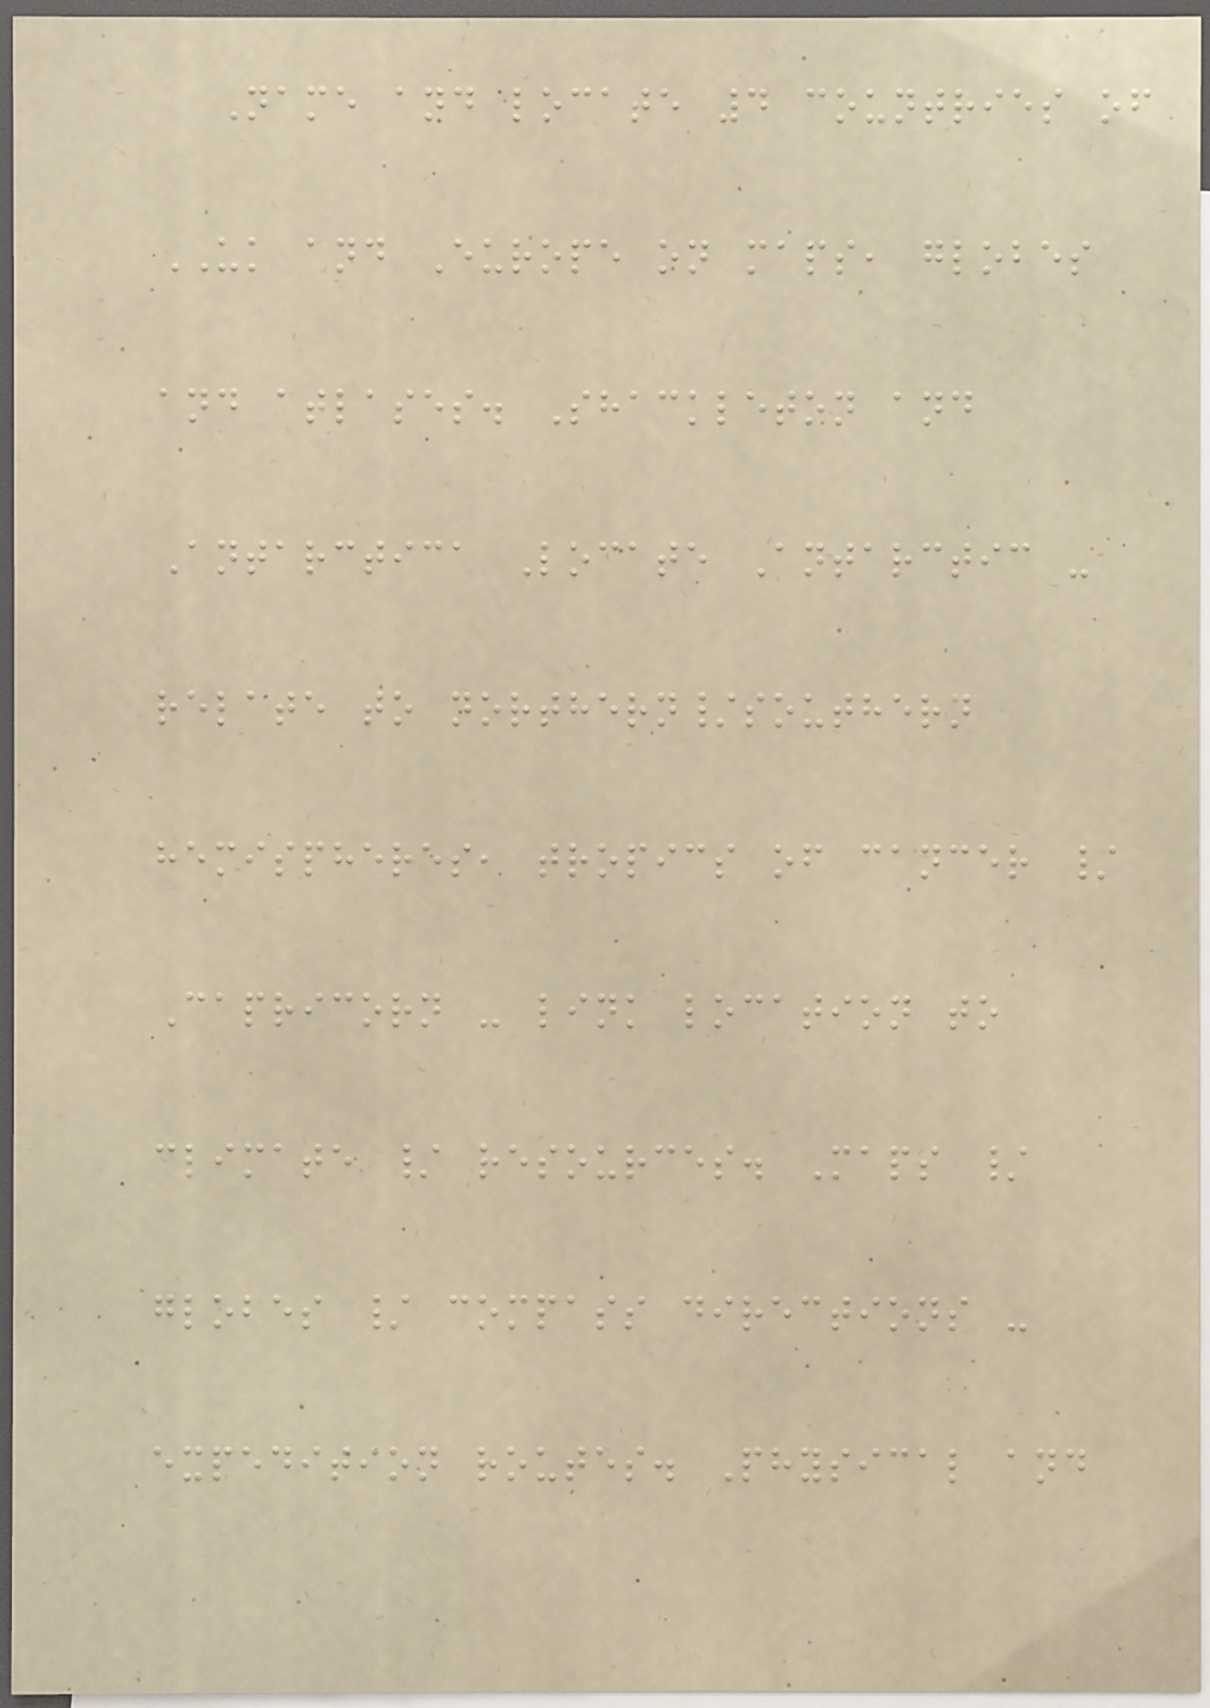Name and locate 4 countries of
UK and Europe on maps, globes
and atlases. Shackleton and
Antarctica Locate Antarctic -
relate to northern/southern
hemispheres, tropics of cancer /
Capricorn - link location to
climate / resources. Maps /
globes / compass directions -
expedition routes. Physical and
